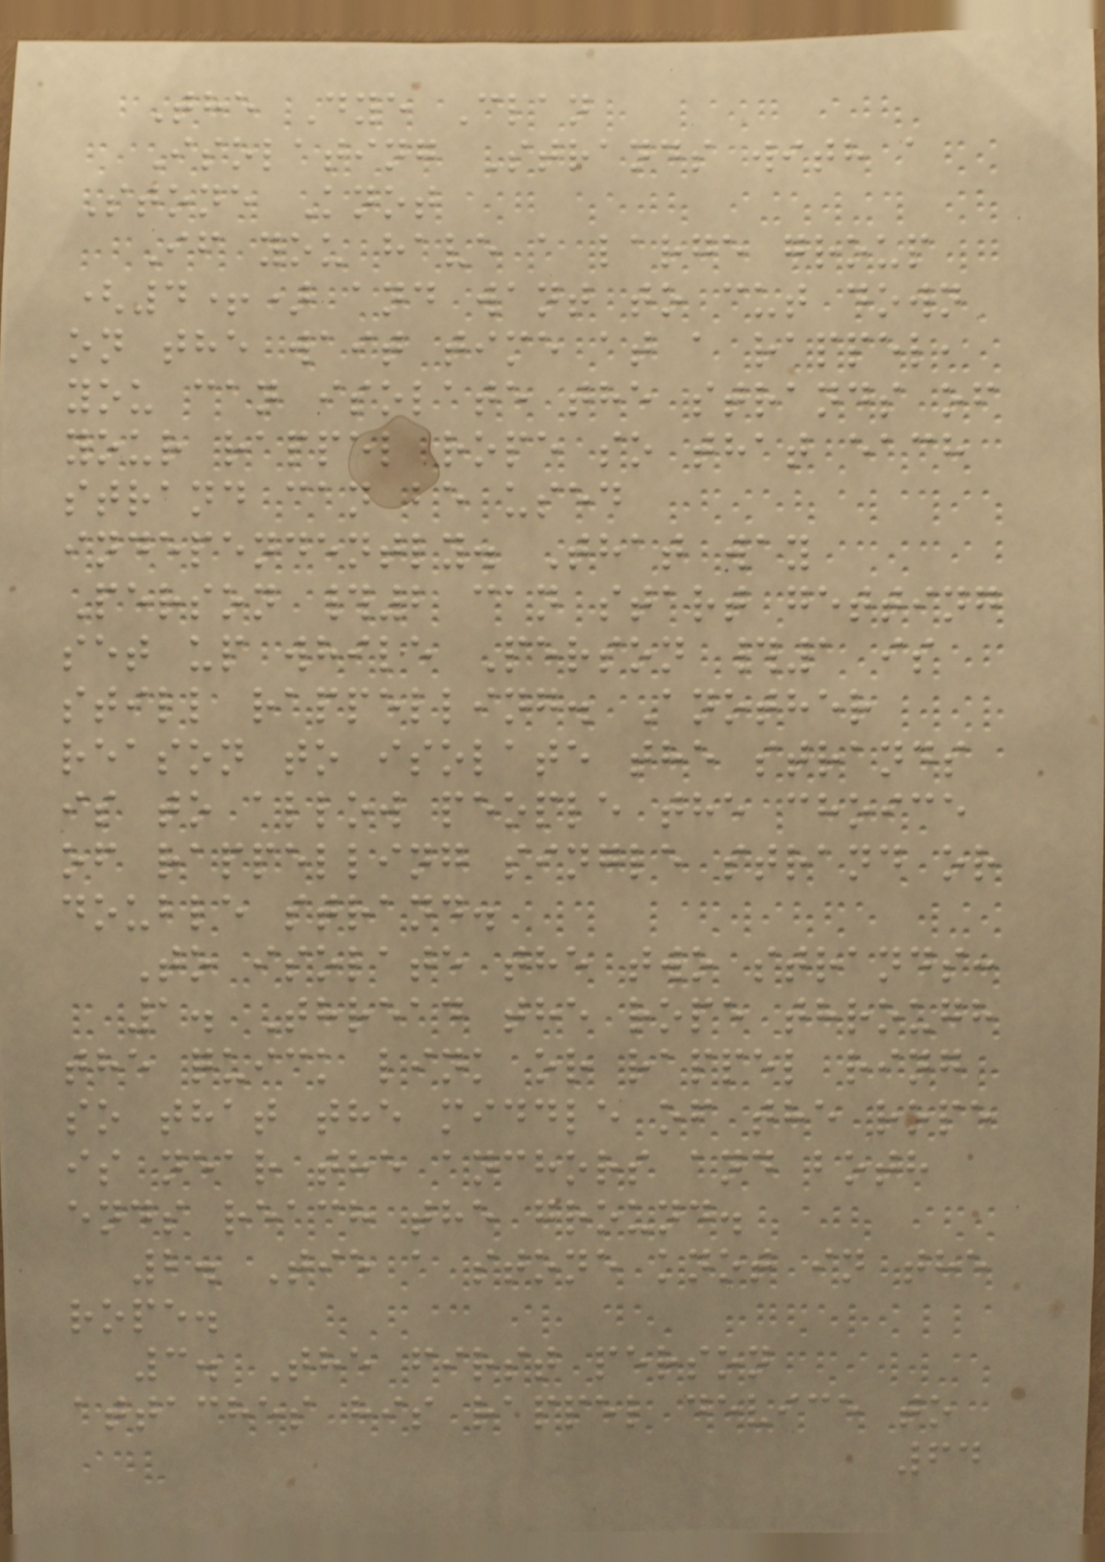The Dye Clan
Isolating Strands with a
Stone Knot
If you have a large group
(4+) and want to cut down
on the wait time at a rappel,
you can isolate the strands of
your rappel rope so that each
strand can be used
independently. That way
Person #2 can start getting
set up while Person #1 is
still rappelling. Another
reason to isolate the strands
is to allow people the choice
of rappelling single strand or
double strand.
To isolate the two strands:
1. Thread the rope through
the quick link or rappel ring
so that the middle of the rope
is near the anchors and both
ends reach the ground.
2. Tie a stone knot in the
rope.
3. The first person
attaches his rappel device to
64
